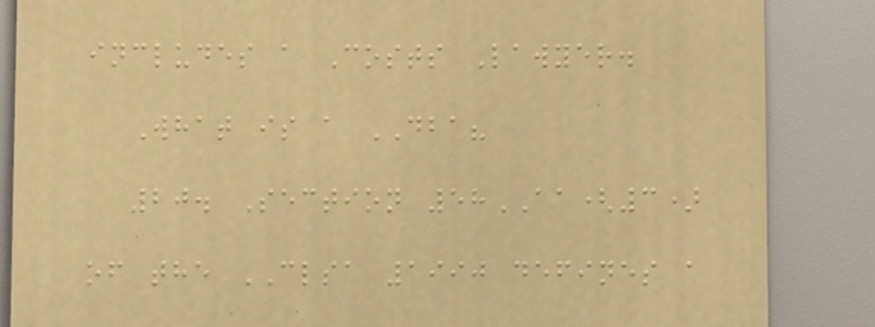includes a Costs Lawyer.
What is a DBA?
20. Section 58AA(3)
of the CLSA 1990 defines a
